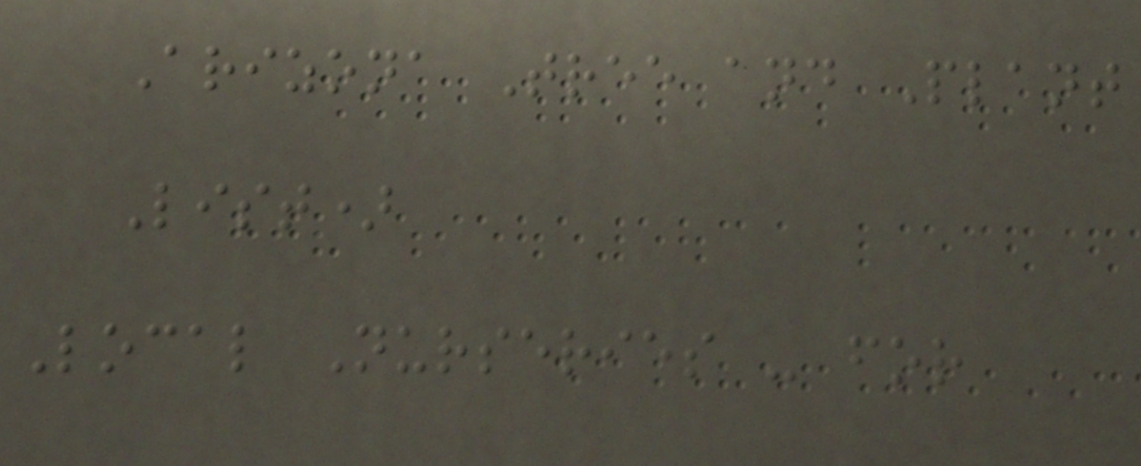Arizona Tree and Plant
List)
Local Nurseries - for
